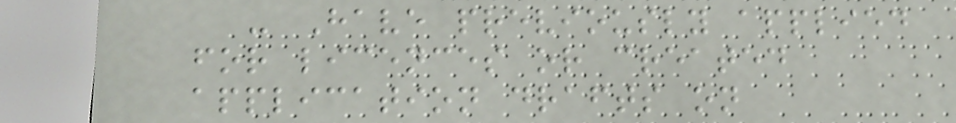- Have previously applied
for licences or created
application drafts on
